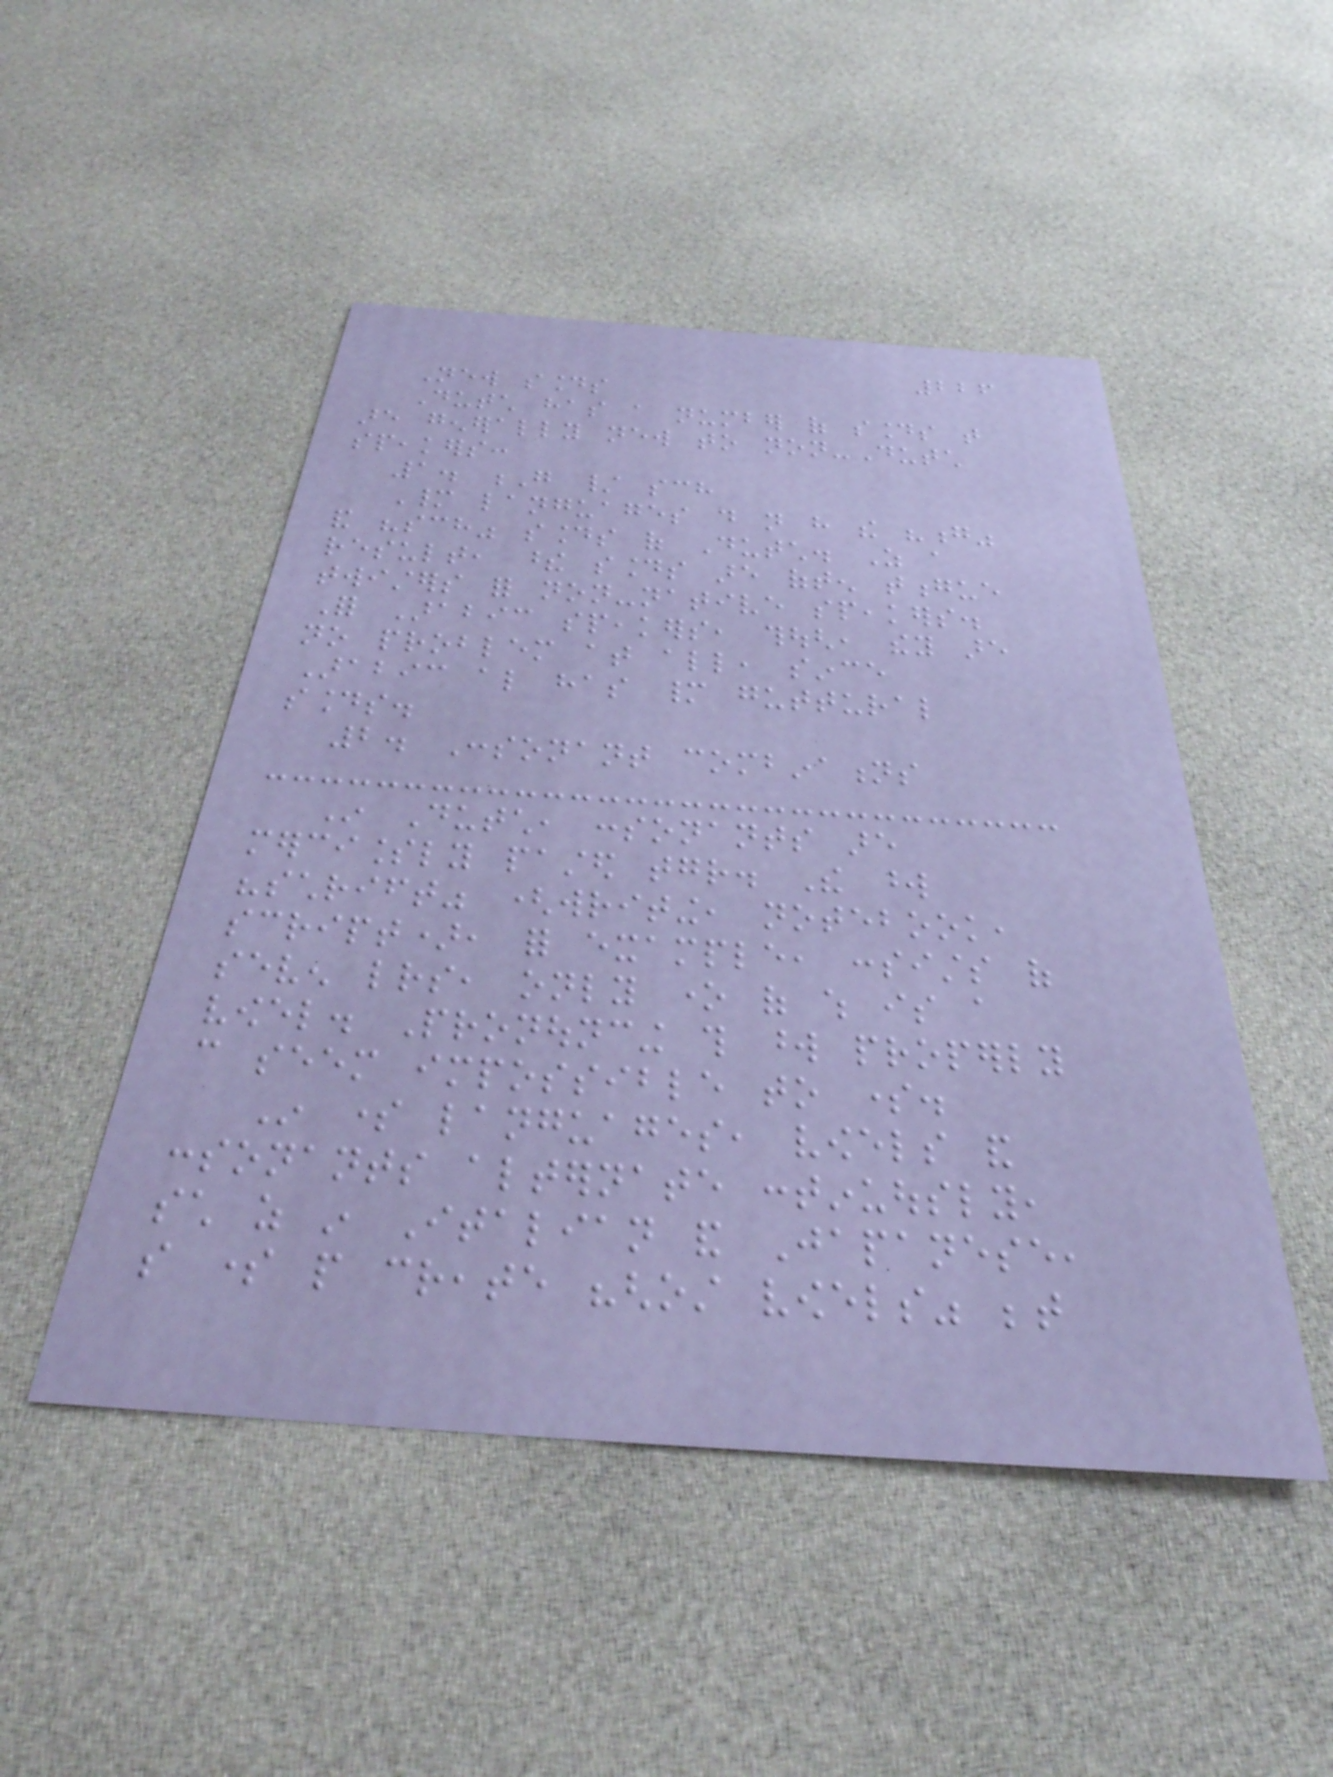226
New sounds
Dutch has a number of sounds that
are generally new to non-Dutch
speakers:
1. G / sch
Many languages do not have the "g"
and "sch" sounds of Dutch. As a
result, these sounds are often tongue
twisters for non-native speakers.
For Arabic speakers, though, they are
no problem at all, since
Arabic also has many guttural
sounds.
2. Consonant combinations
In Dutch, consonants are
mercilessly pasted together. The word
"schrift" (writing, notebook,
script), for example, consists of
seven letters, only one of which is a
vowel. Pronouncing this word properly
can seem impossible to some.
In some languages, vowels and
consonants alternate continuously,
such as in Italian and Japanese,
so some people create "ghost vowels" between
